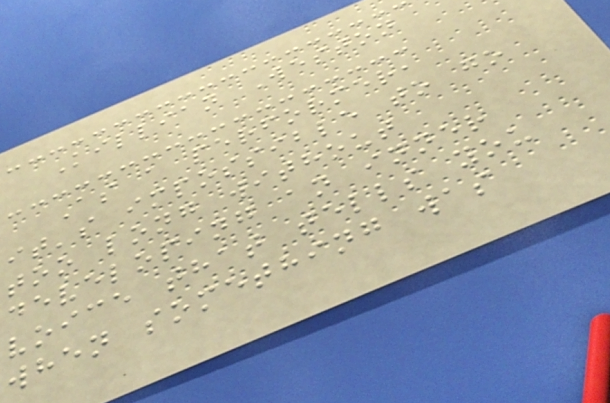Killian Weston
As a performer,
it's impossible to go
too long without
developing an inner
voice that tells you
when something was
